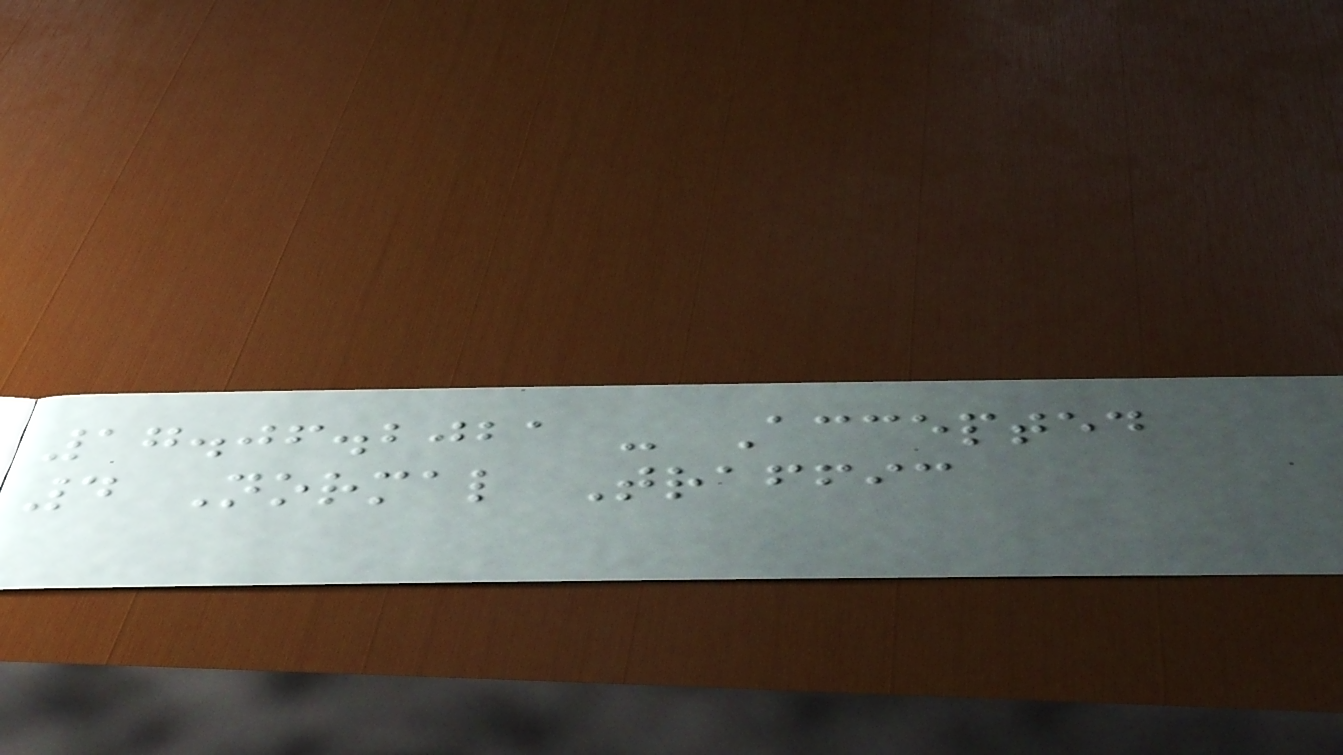17.06.2021 - Accepted
4 Normal Traffic
